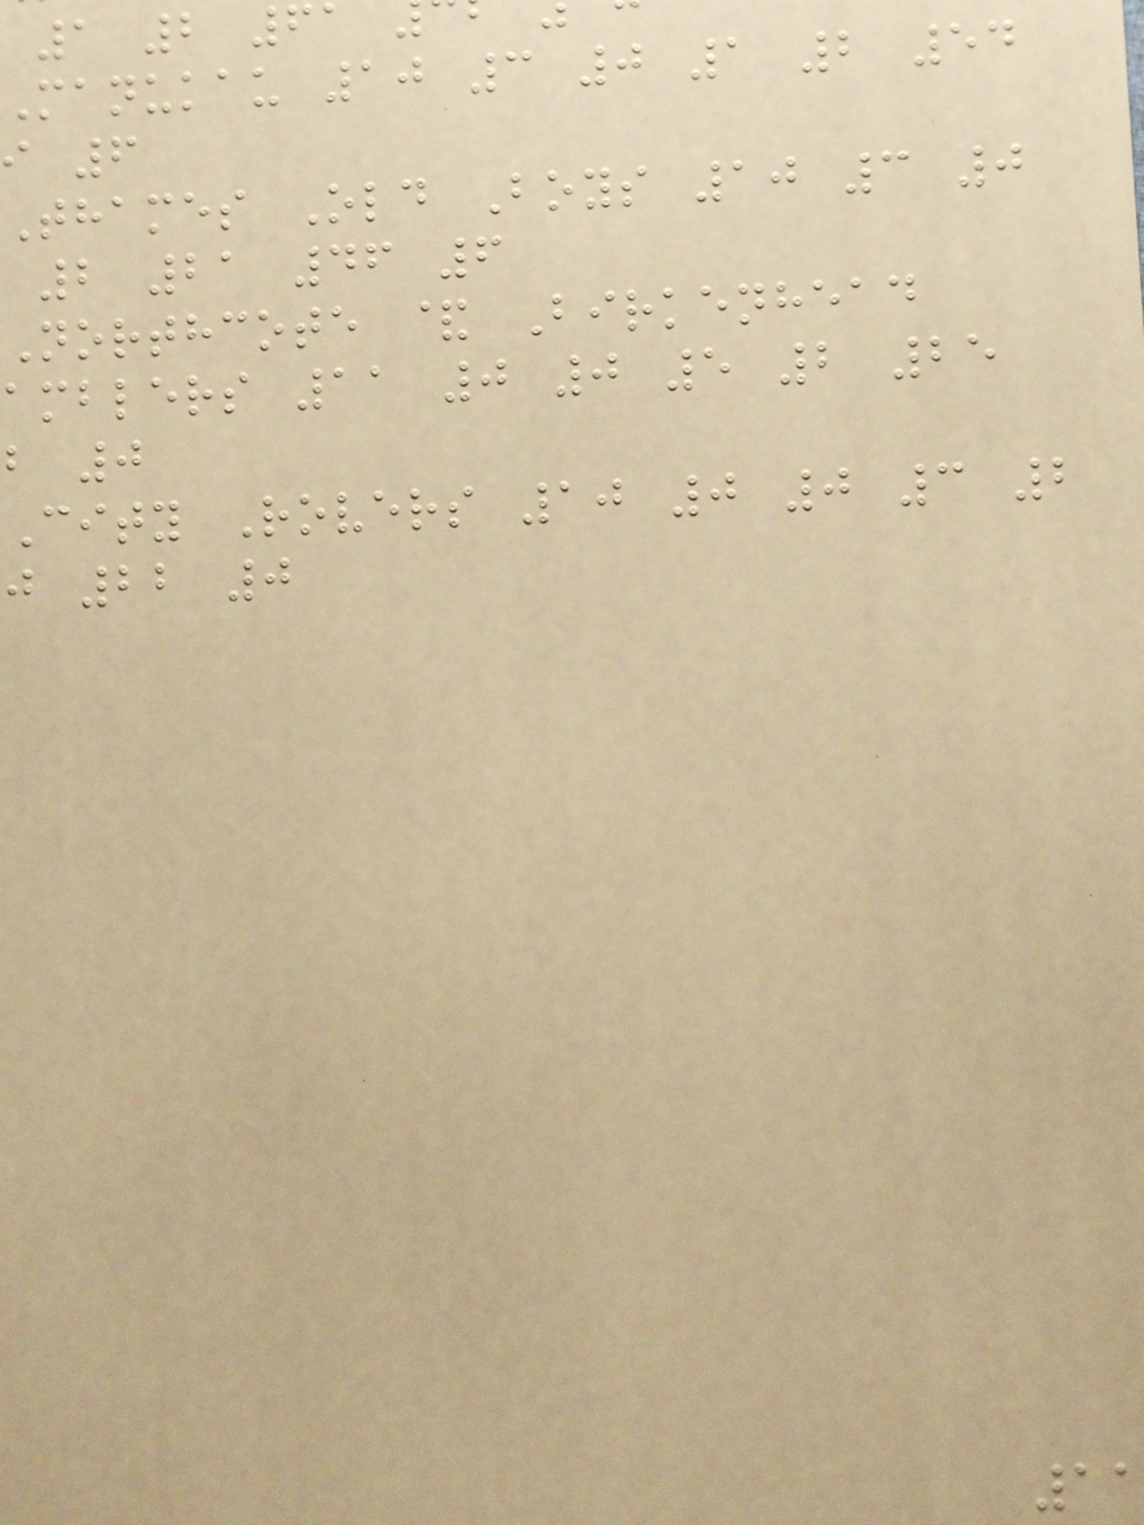1 2 61
Manukau 10 3 0 1 2 54
i 6
Thames Old Boys 10 3 0
2 21 46 6
Northcote & Birkenhead
amblers 11 0 0 5 2 25
b 0
City Rovers 10 0 0 3 2
j 22 0
